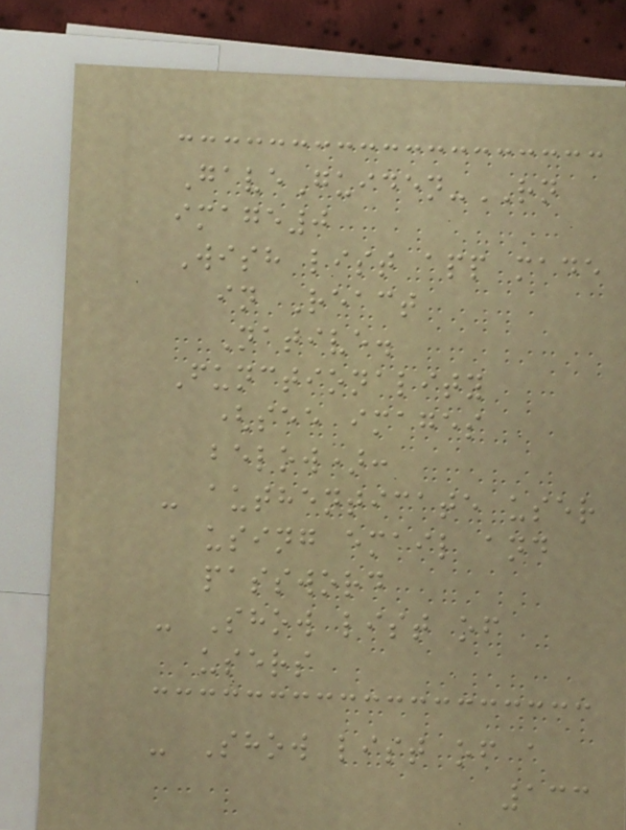GaveGuiden-RN
image0
Wish list app made
in React
Native.
Functionality
(see images
below):
- authenticate user
using email and
password
- Show list of
users
- Show list of a
133
